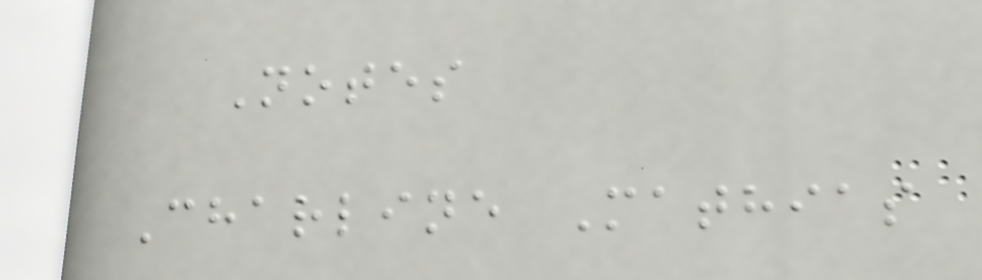Notes
Charline Mathias
